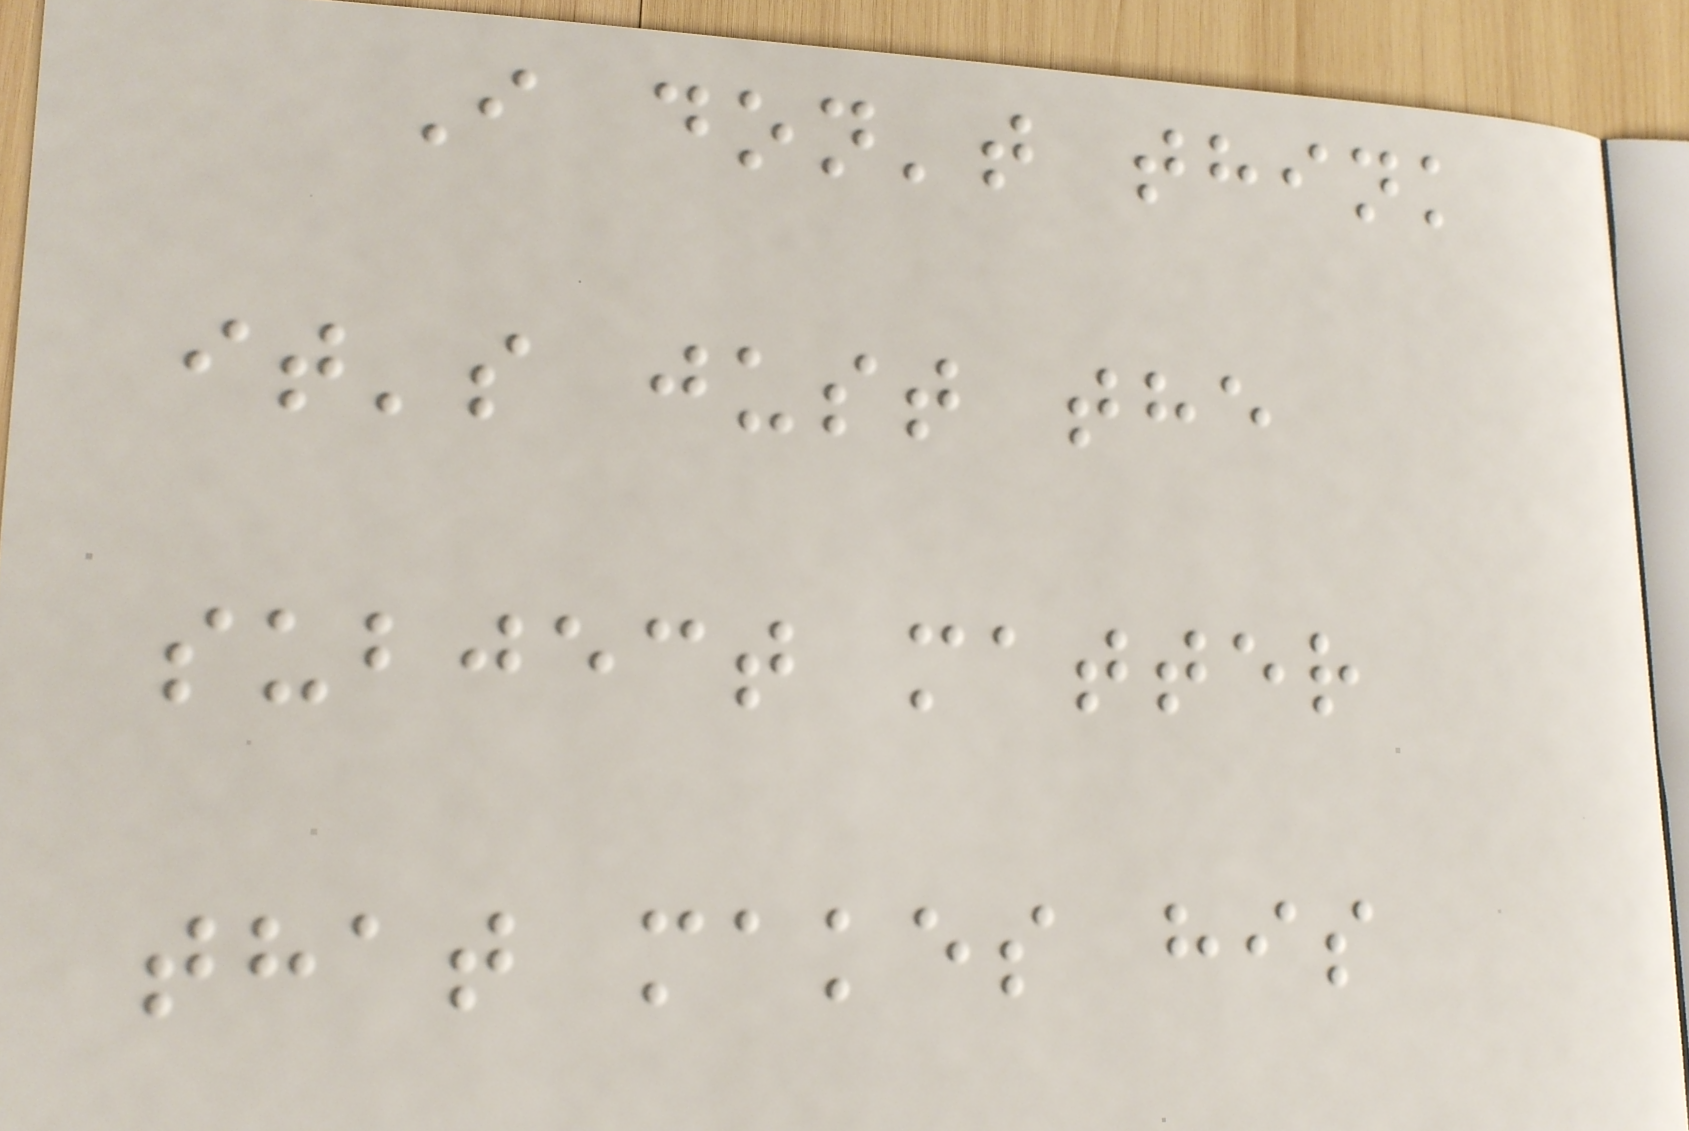I don't think
it's just the
subject matter
that makes his
